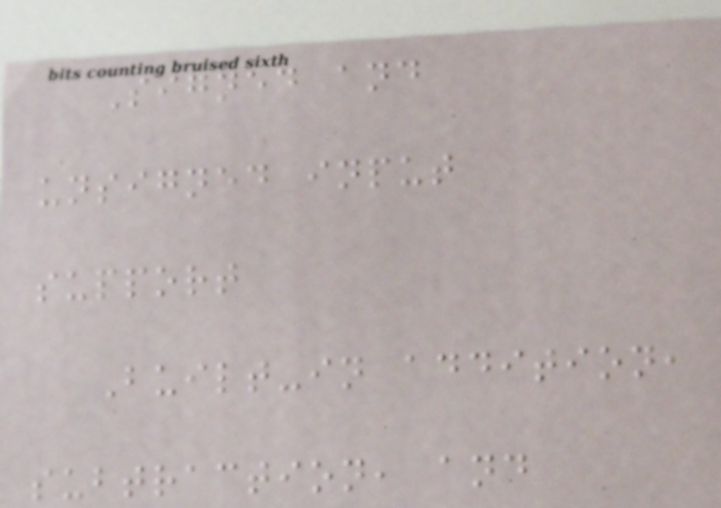Signed and
unsigned input
support
Built-in addition,
subtraction, and
